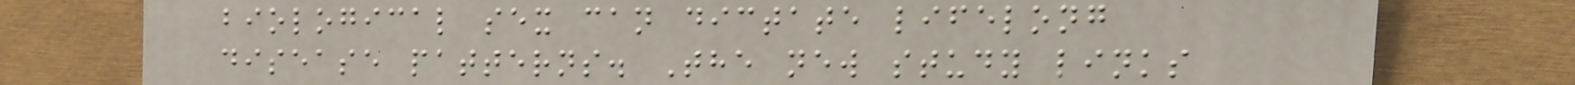biological sex can dictate lifelong
disease patterns. The new study links
